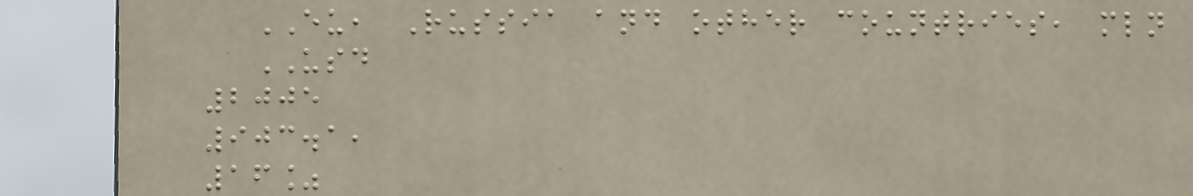EU, Russia and other countries, mln
USD
2005
903.1,
16%
